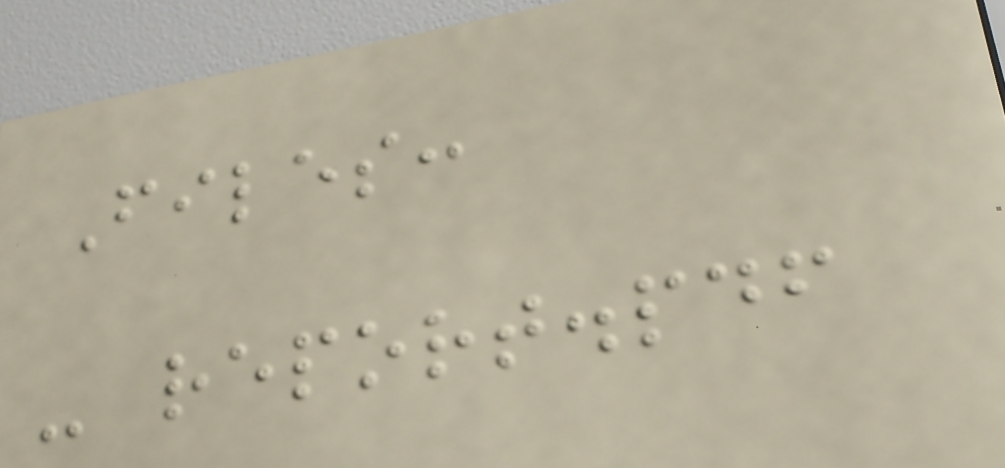Files:
- report.pdf
